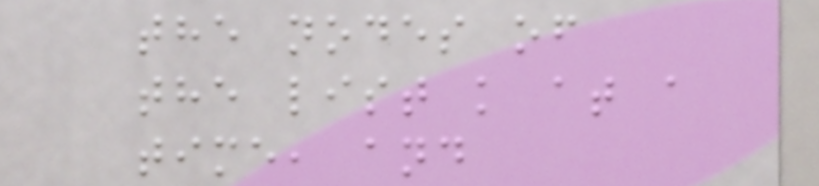the nodes of
the list k at a
time, and
